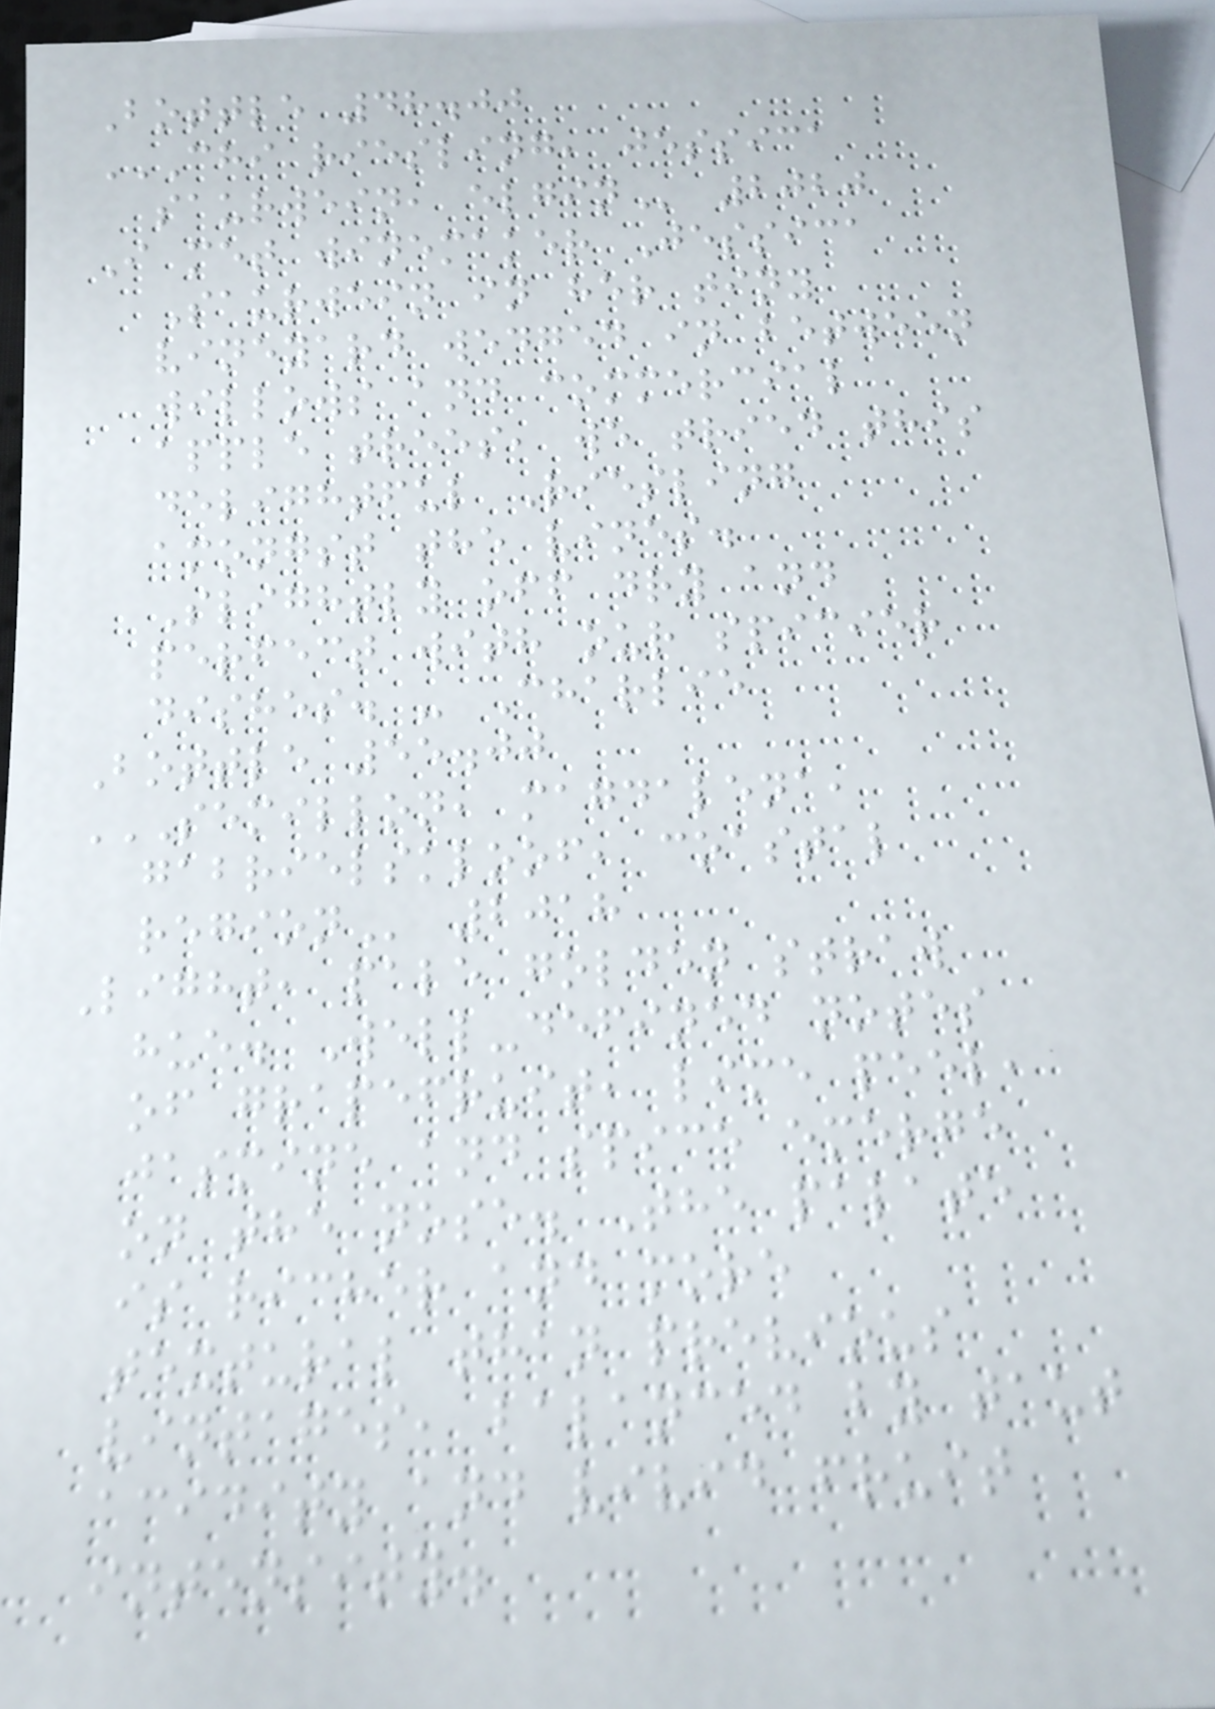Bottle 48.00
CHI RIESLING, JESSICA
SAURWEIN, ELGIN 2020
I met winemaker Jessica
Saurwein in her tiny
vineyard wedged in between
willows and commercial
apple trees, we tried this
delightful Riesling
amongst the vines.
Slightly off dry and
perfect with our spicier
dishes. - Charlie
Bottle 55.00
SEMILLON, MAGDALENA,
GABRIELSKLOOF, COASTAL
REGION 2018
Light, pale golden straw
hue. Well-defined notes
of grapefruit, lime peel,
jasmine and spice emerge
on the nose. The palate
is richer and more
textural than previous
vintages, balanced by taut
acidity and vivid fruit
intensity.
